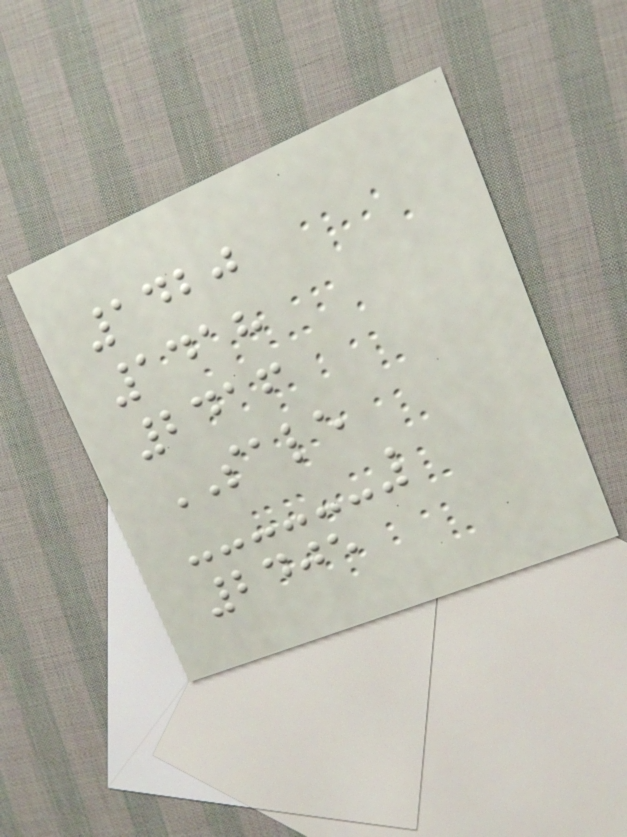1420
1418
2416
SALE
2405
